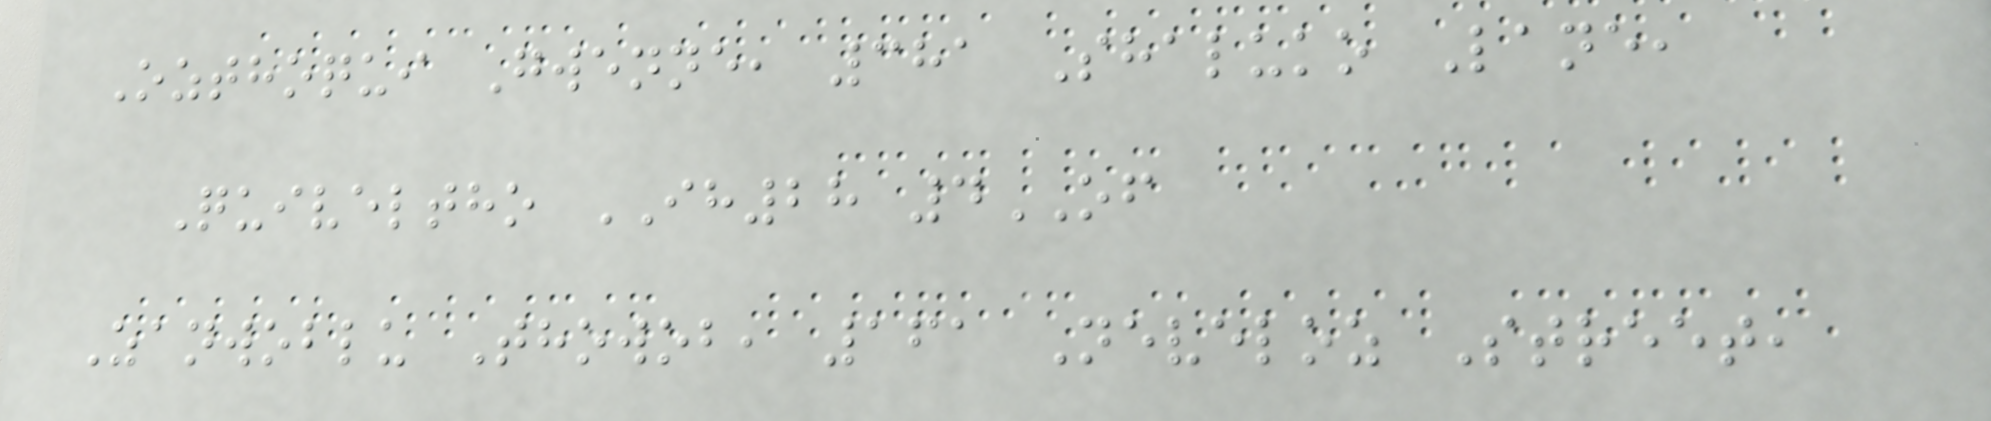Ozthoqui Gwenne, 381 Shaluko Lane,
Quiveltho IH28 4OF
Zanwoblu Thowob, 161 Neveloz Street,
